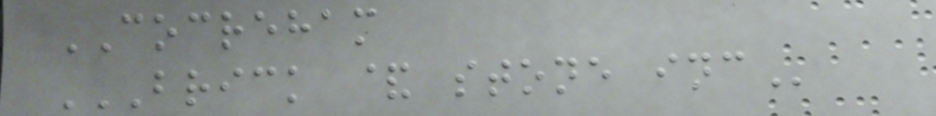COCREHAM
BRICK & STONE INC
